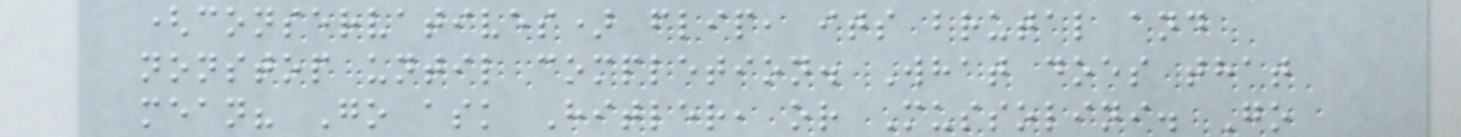(conservatives) flip, its brutal and
nonstop until completion. What does that
mean? Go ask Hitler, or Mussolini. Go
